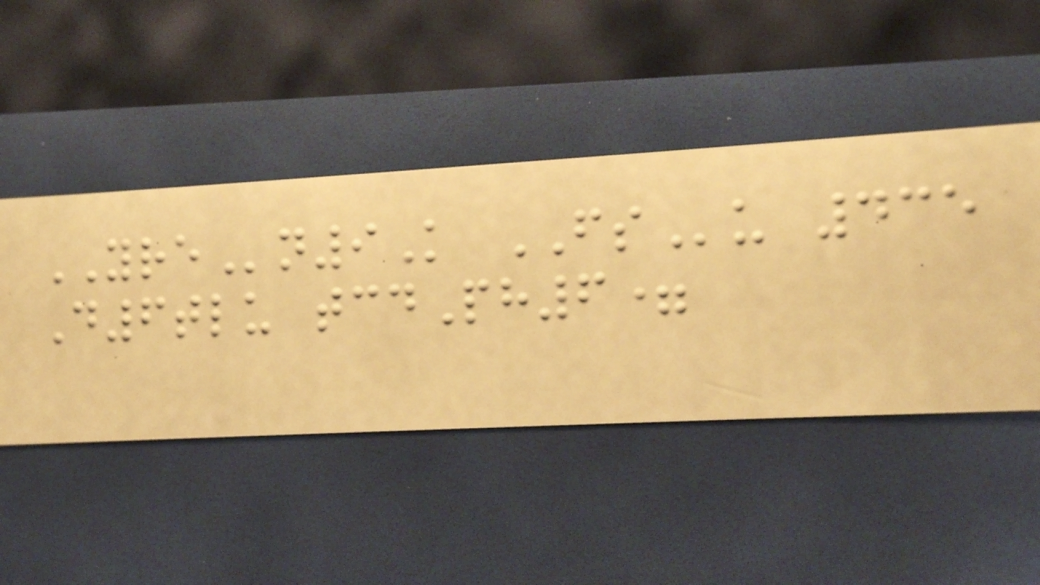YREn9K FSu 435
D6tlu tcdPh6=
